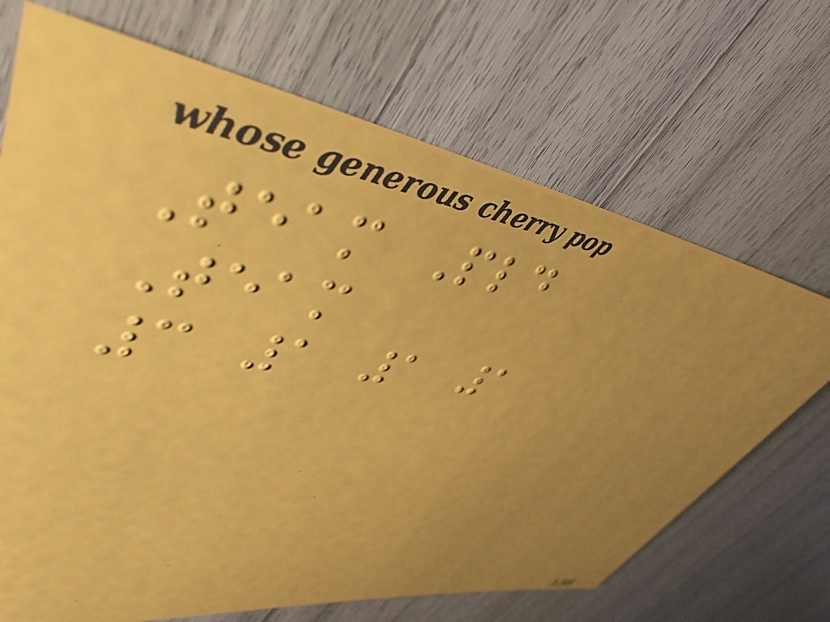Team Pld
Team
3 1 1 1
